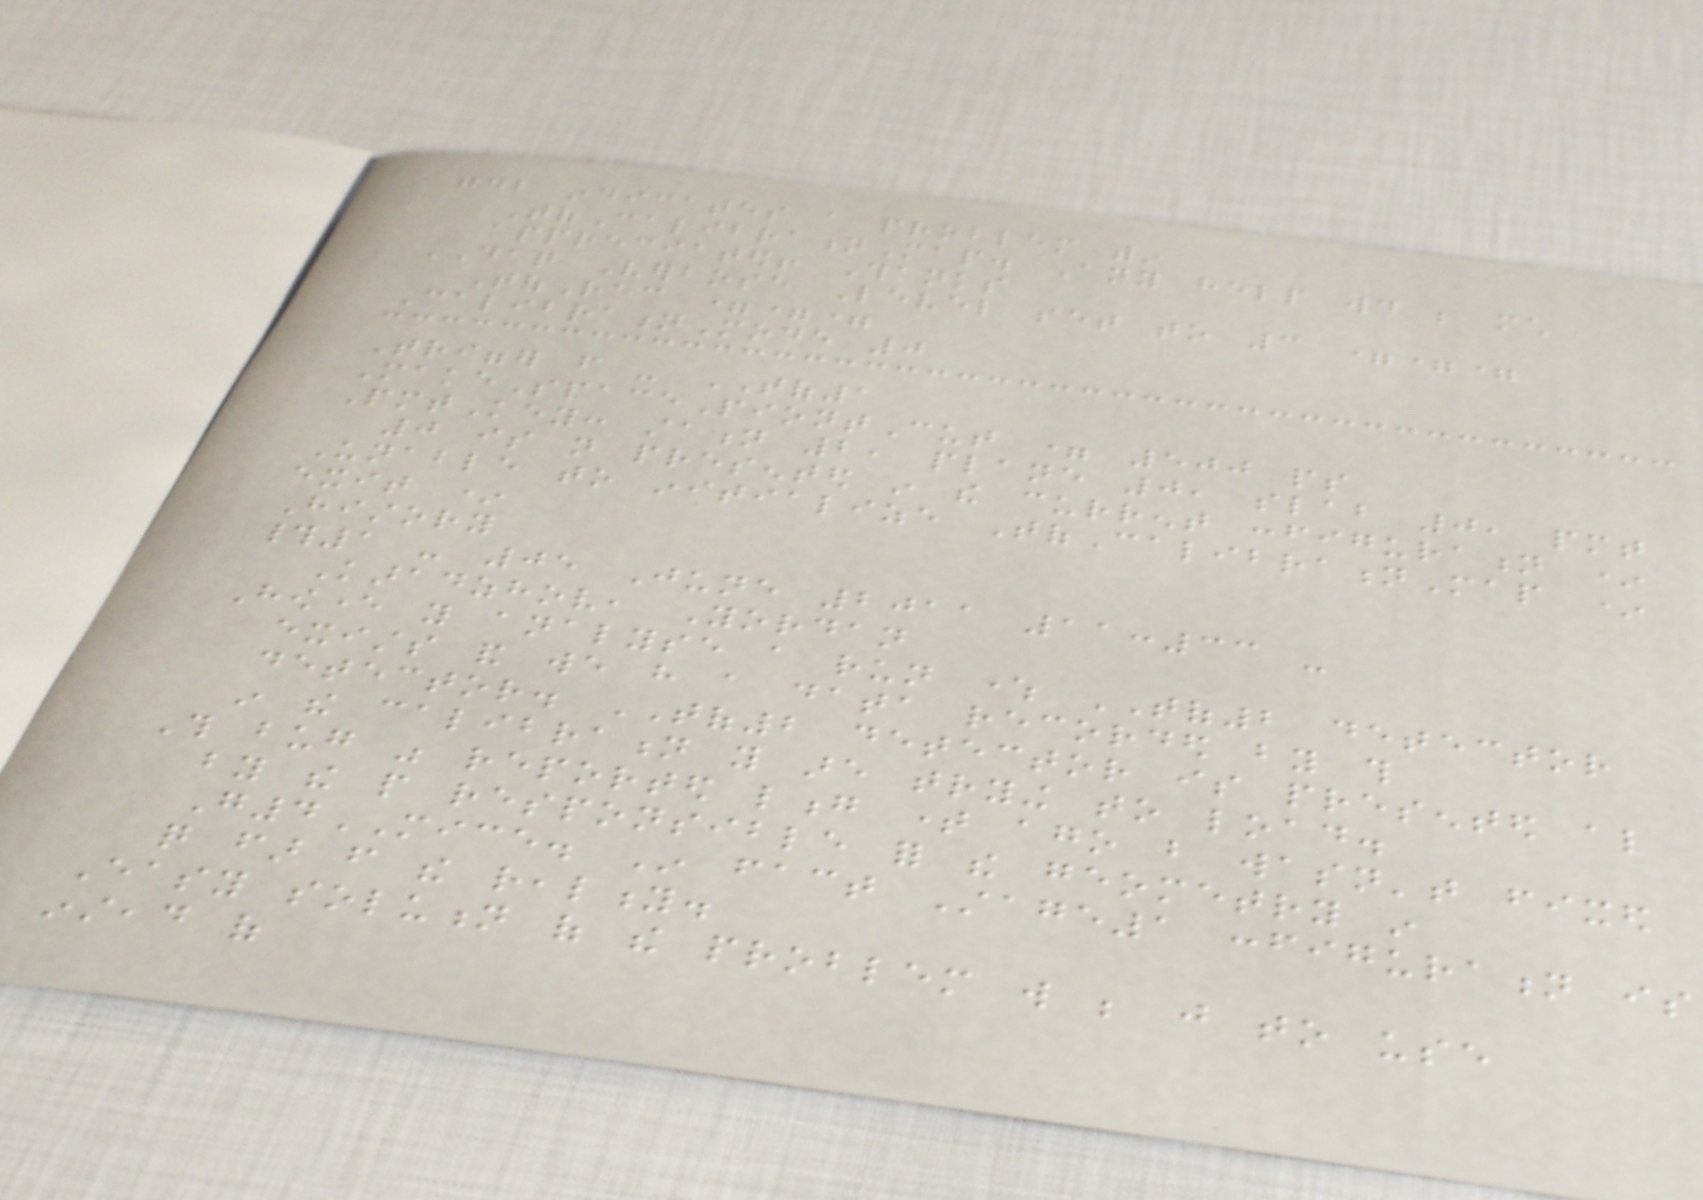gdb indicates a problem within
TofCalibrationMap. Any help would be much
appreciated! Thanks
DAQ Verbose Level set to 3 ===
TofRec ===
CalibrationMode 0
Trigger from - TOF1
MakeSpacePiontCut = 500 ps
PmtKey: station 2, plane 0, slab 0, pmt
0 is not presented in the current configuration *
Unable to initialize TofCalibrationMap *
exit *
History
#1 - 05 June 2011 11:33 -
Karadzhov, Yordan
However you analyse a run where TOF2 detector
exists and we have a data recorded by this
detector. TOF2 detector is presented also
in the calibration you are trying to load.
This bug was reported long time ago but wasn't fixed
by the people responsible for the geometry in
G4MICE. In fact Stage1 configuration is
quite far from the reality.
Easy solution of the problem will be just to use
instead of
